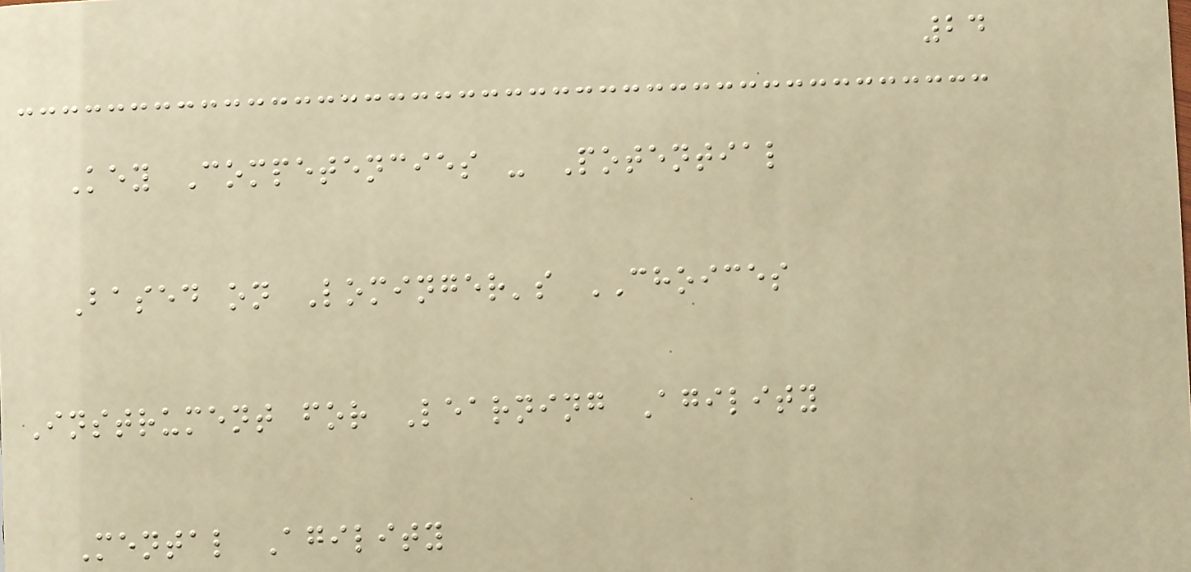24
Key Competencies - Potential
Based on Lominger's CHOICES
Instrument for Learning Agility
Mental Agility
